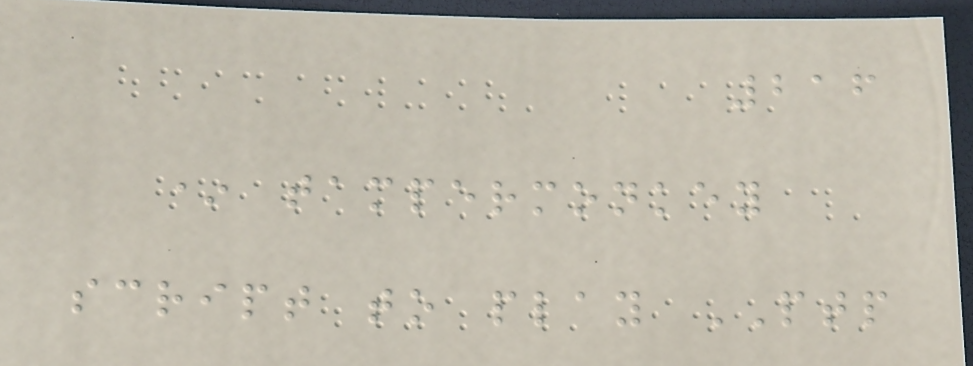216
* tampermonkey
script to play PTP
